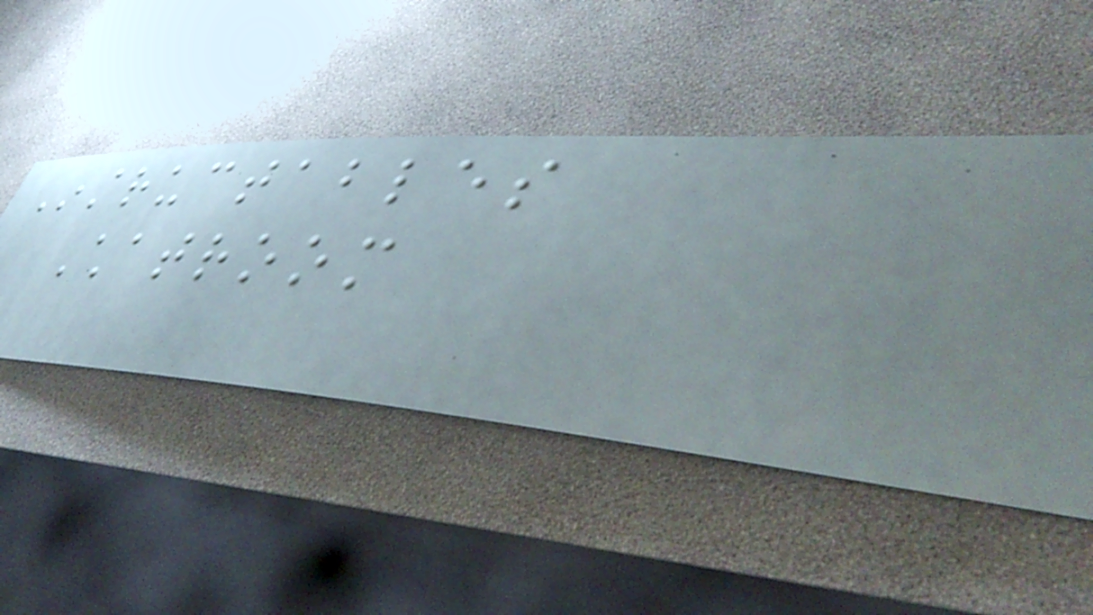Instructables
Chatroom
